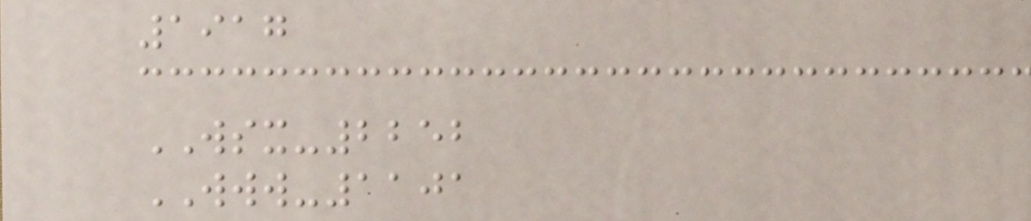1917
WSX-2252
WWW-1101
